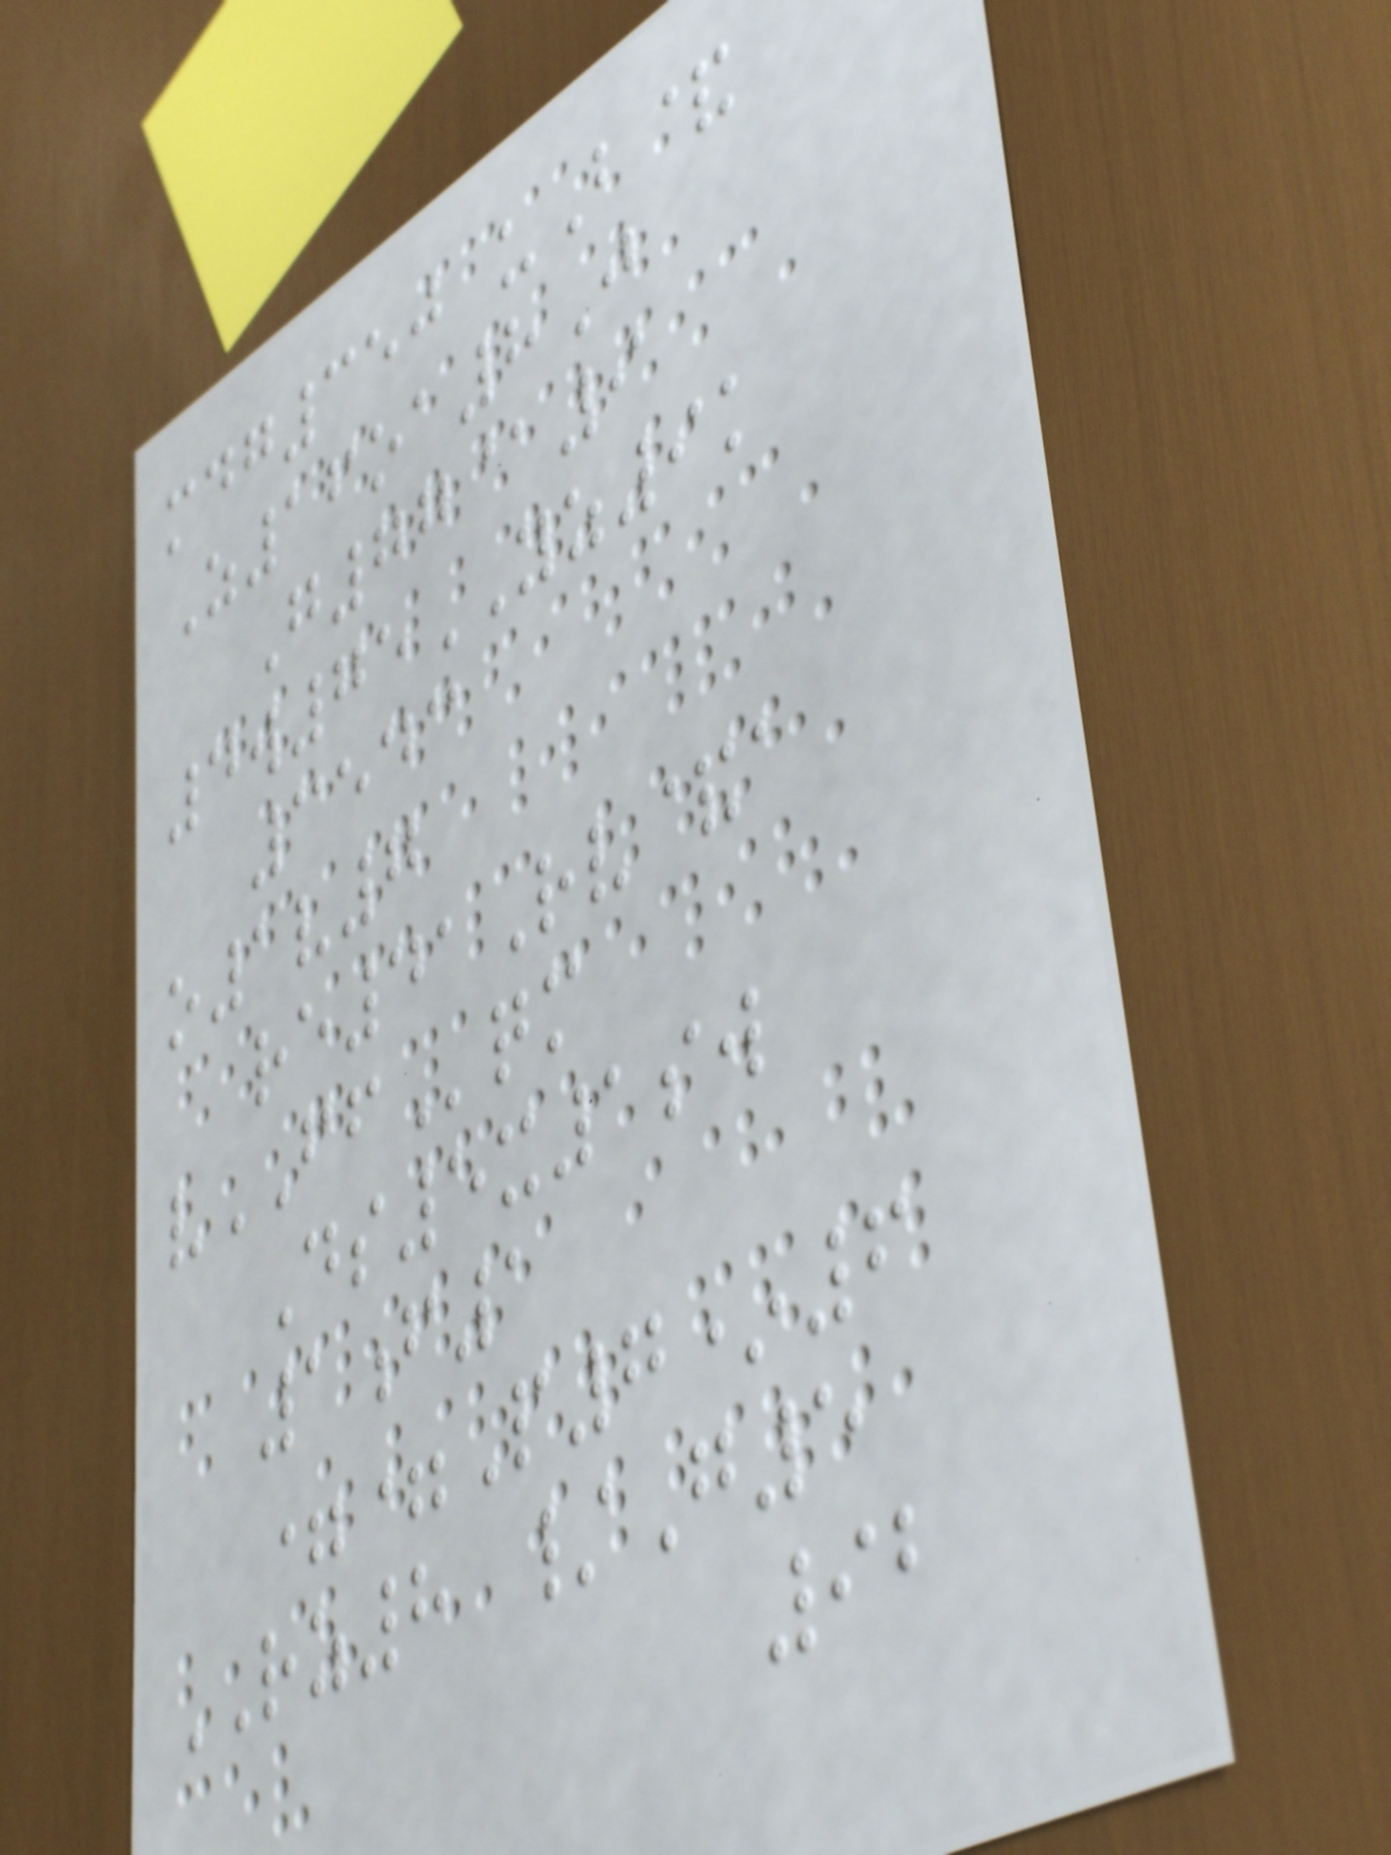mdg350 uB&
Z16oa8J
G77@9
4w75YZ9k
3543
o1v7
re41Rv&a
vFFqm
Ds5x1sw
1f1
==P7*6
RZ8 /G5
92
